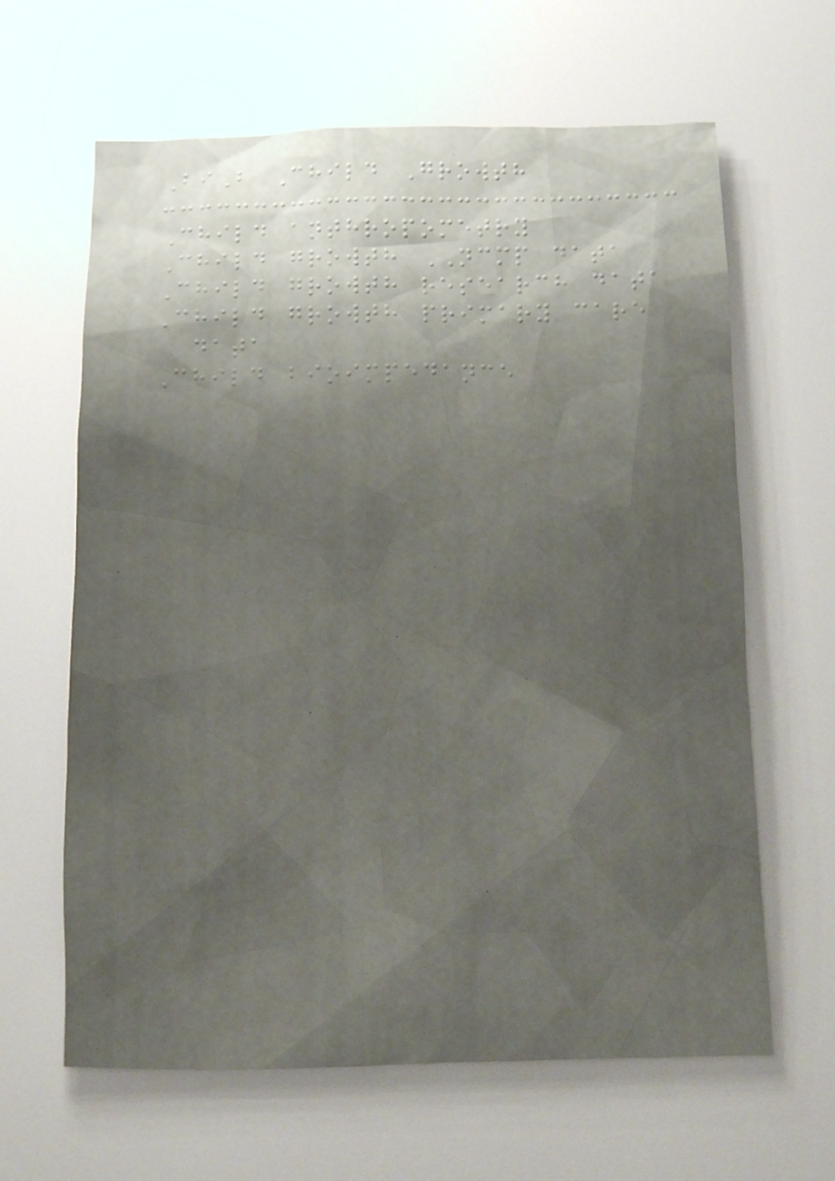BiB Child Growth
Child anthropometry
Child growth NCMP data
Child growth research data
Child growth primary care
data
Child bioimpedance
